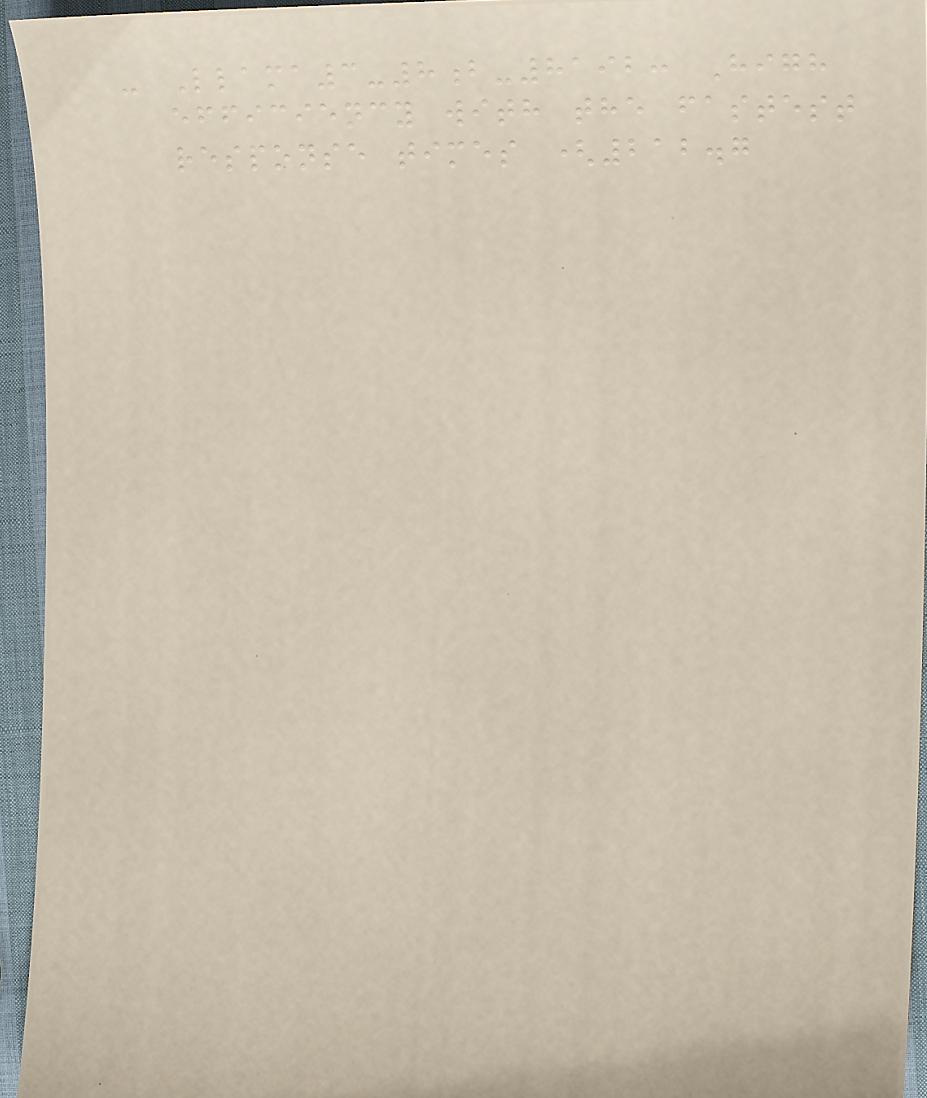- Llama3-8b-8192: High
efficiency with the fastest
response times (212.7
